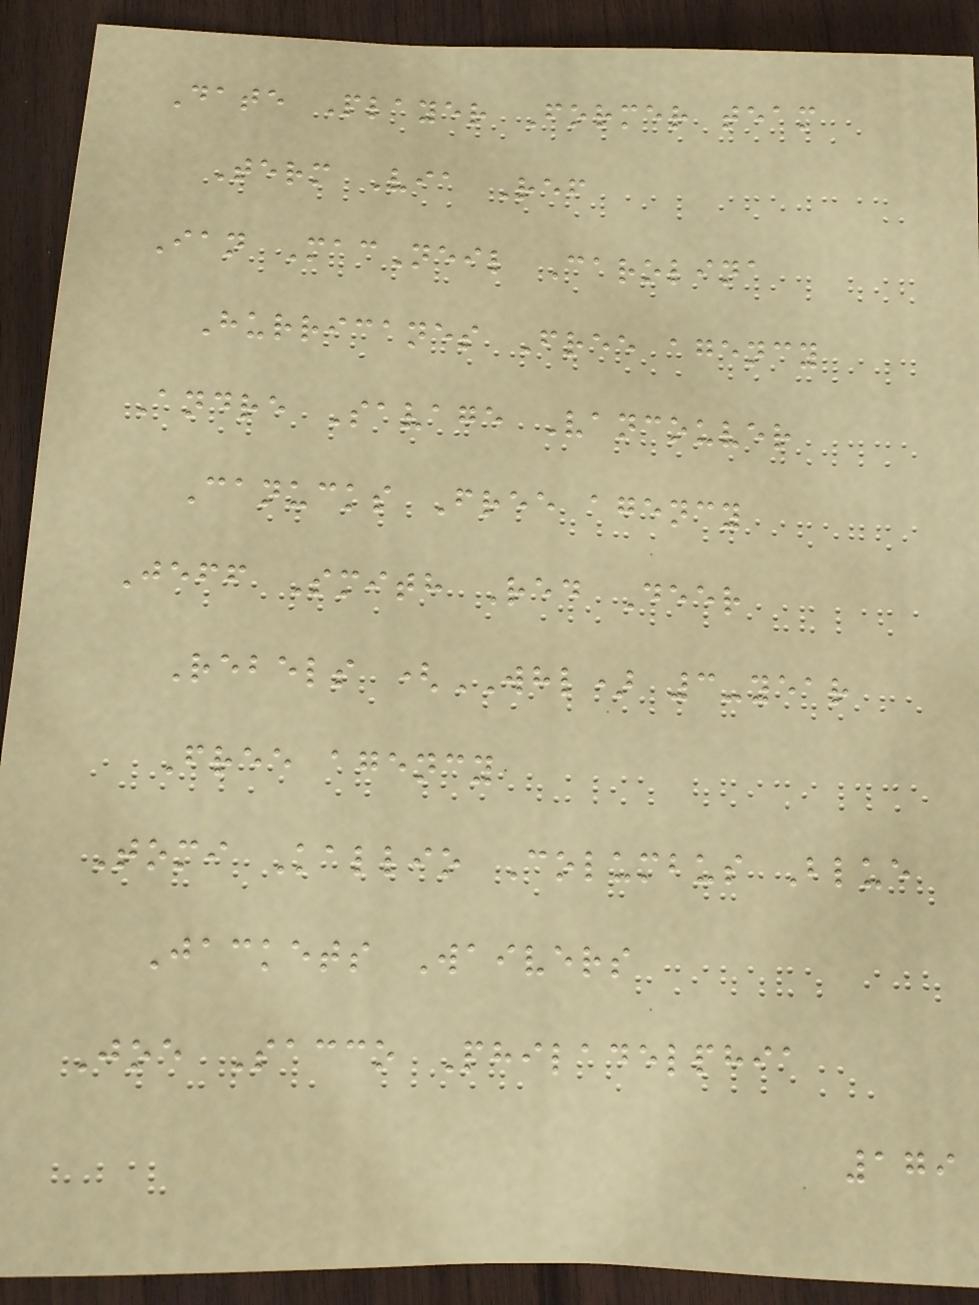Date Player Former team
Term Via Ref
Ian MacNeil Carolina
Hurricanes Free agency
Andre Savage Vancouver
Canucks Free agency
Jeff Smith Red Deer
Rebels (WHL) 3-year
Free agency
Tomi Kallio Columbus Blue
Jackets Waivers
Joe Sacco Philadelphia
179
